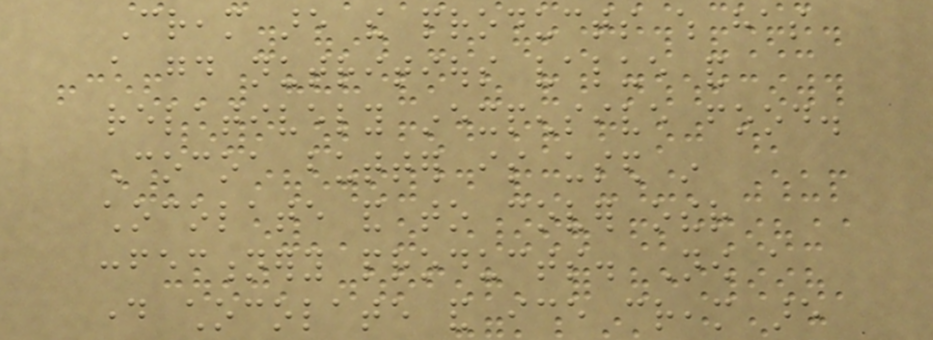Cream are the products which has
a good nutritious value and
relatively inexpensive food.
Cocoa butter is used in
chocolate and to cover other
confectionery products. Now a
day chocolate and ice cream are
